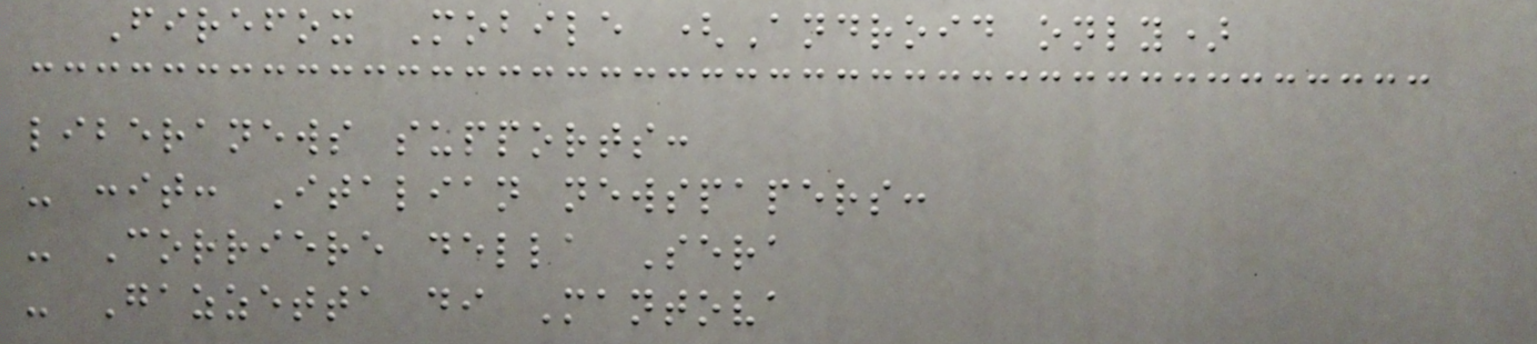Firefox Mobile (Android only)
liberanews supports:
- :it: Italian newspapers:
- Corriere della Sera
- Gazzetta di Mantova
